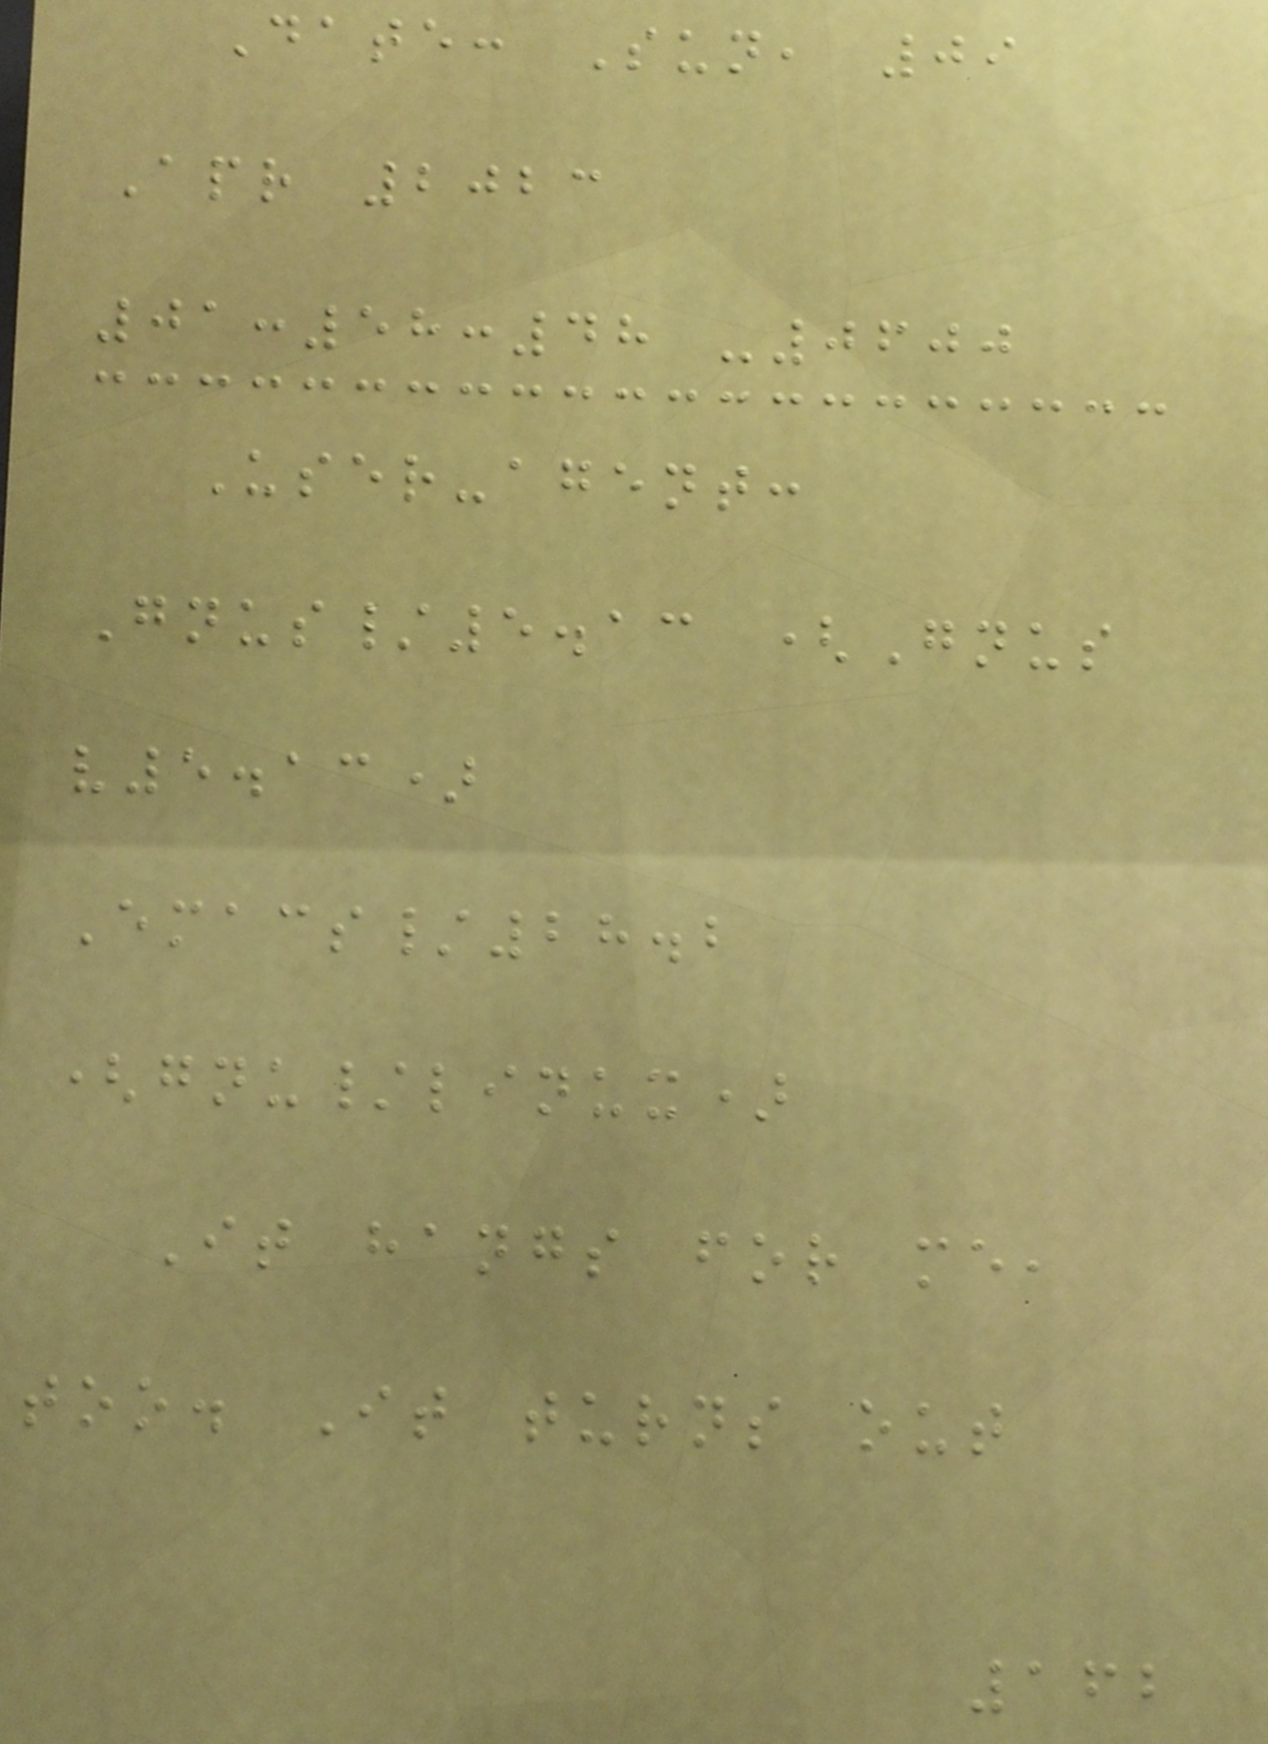Date: Sun, 09
Apr 2023
01:58:48 -0600
User-agent:
Gnus/5.13 (Gnus
v5.13)
Emacs/28.2
(gnu/linux)
It hangs for me,
too. It turns out
162
